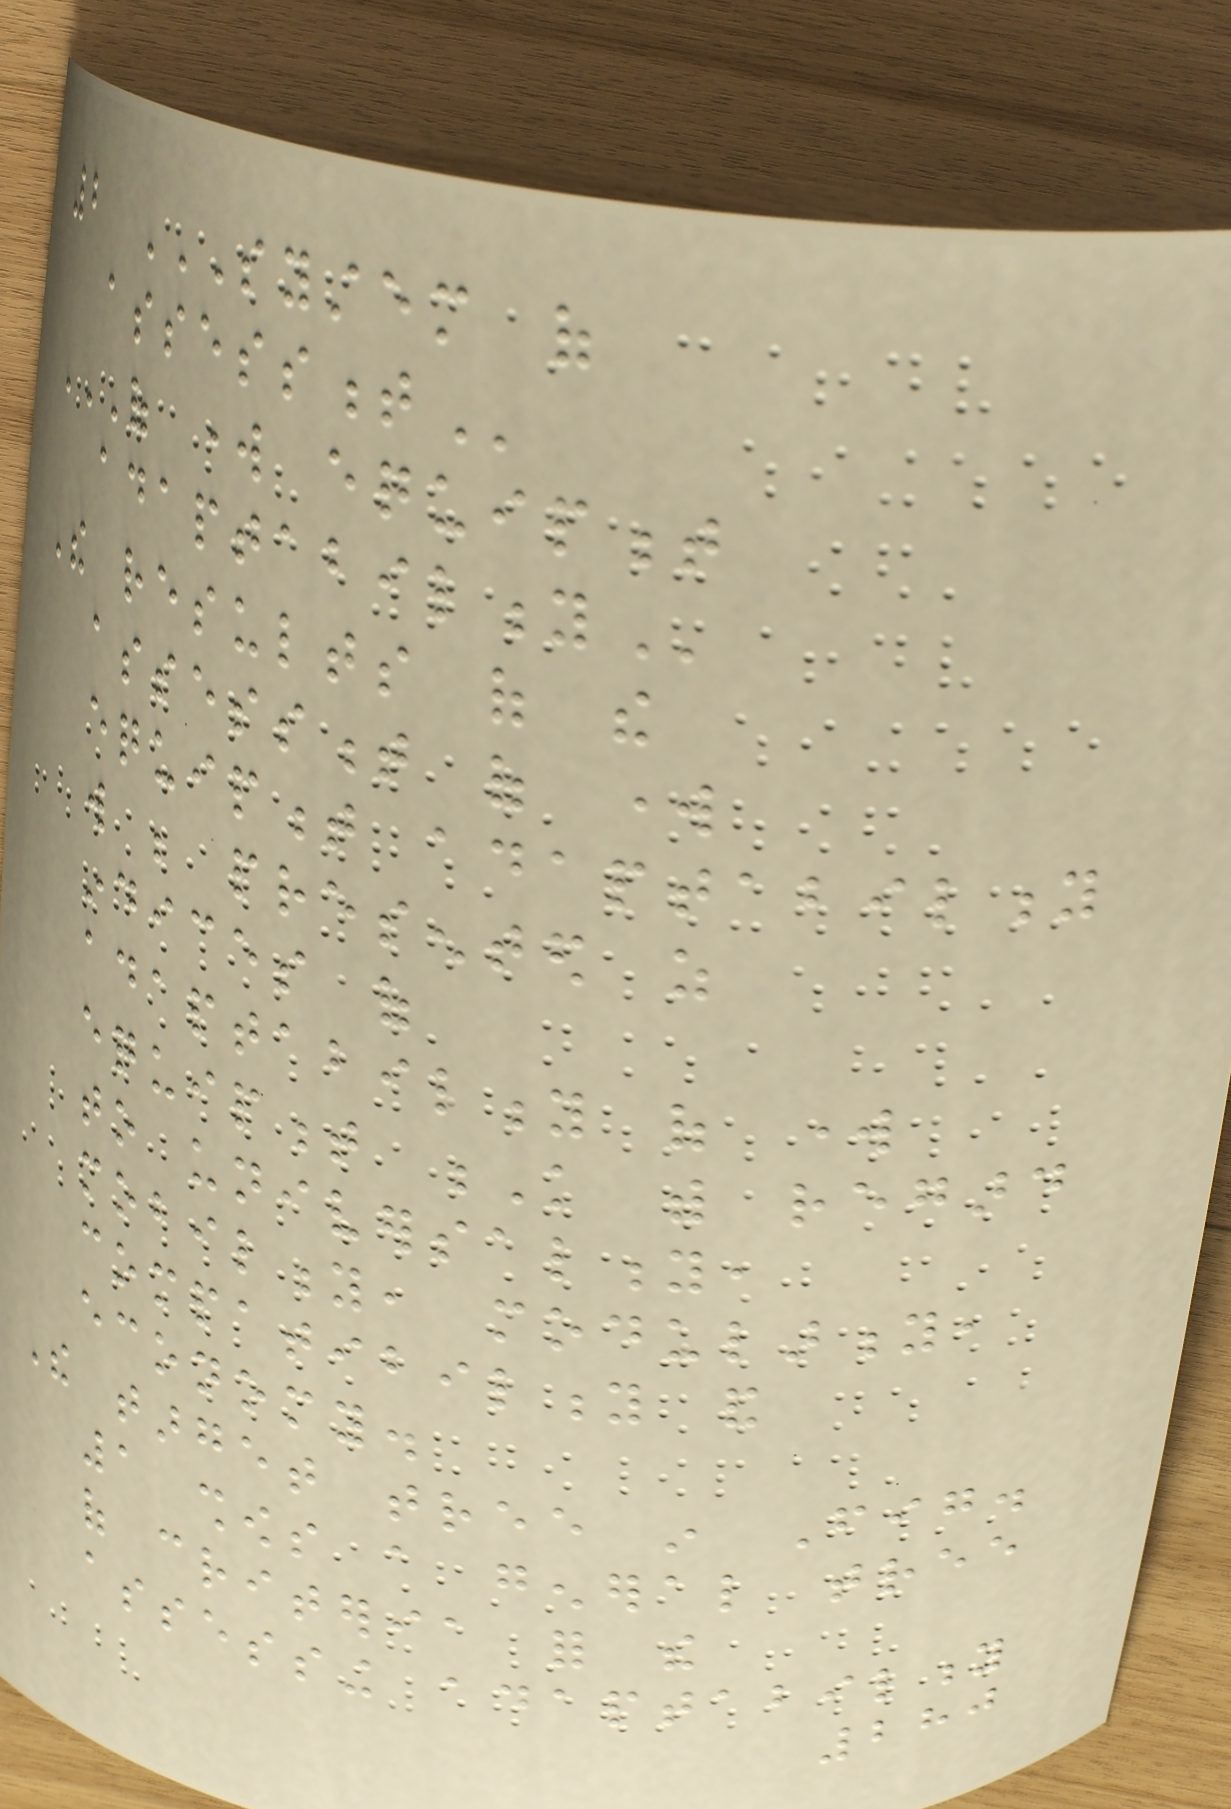2 SYSTEM OF
ASSESSMENT
OF WORK EQUIPMENT
ADAPTABILITY
The results of the
assessment of work
equipment adaptability
will be presented as
indices of
adaptability of work
equipment K with regard
to universality,
mobility, modularity,
compatibility and
economy.
The target tree in Fig.
1 shows a general tree
of criteria for the
assessing adaptability
280
